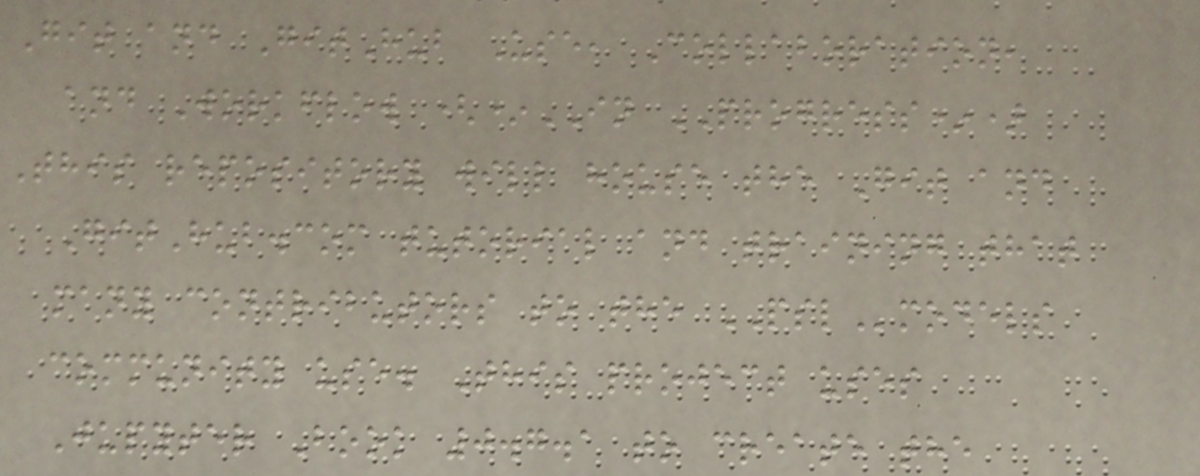Git and GitHub Use, Collaboration,
and Workflow (*IN PROGRESS*)
This repository will house the Git and
GitHub.com tutorial and training that
many contributors to the PSLmodels
community use. This project uses
Jupyter Book 0.7.1 to create the
